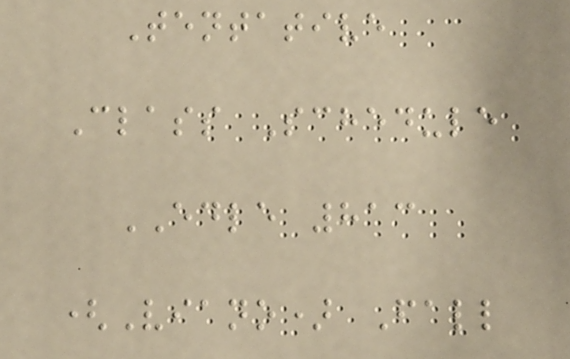Tentative
Class Schedule
EDLE 813
(Viano) Fall
